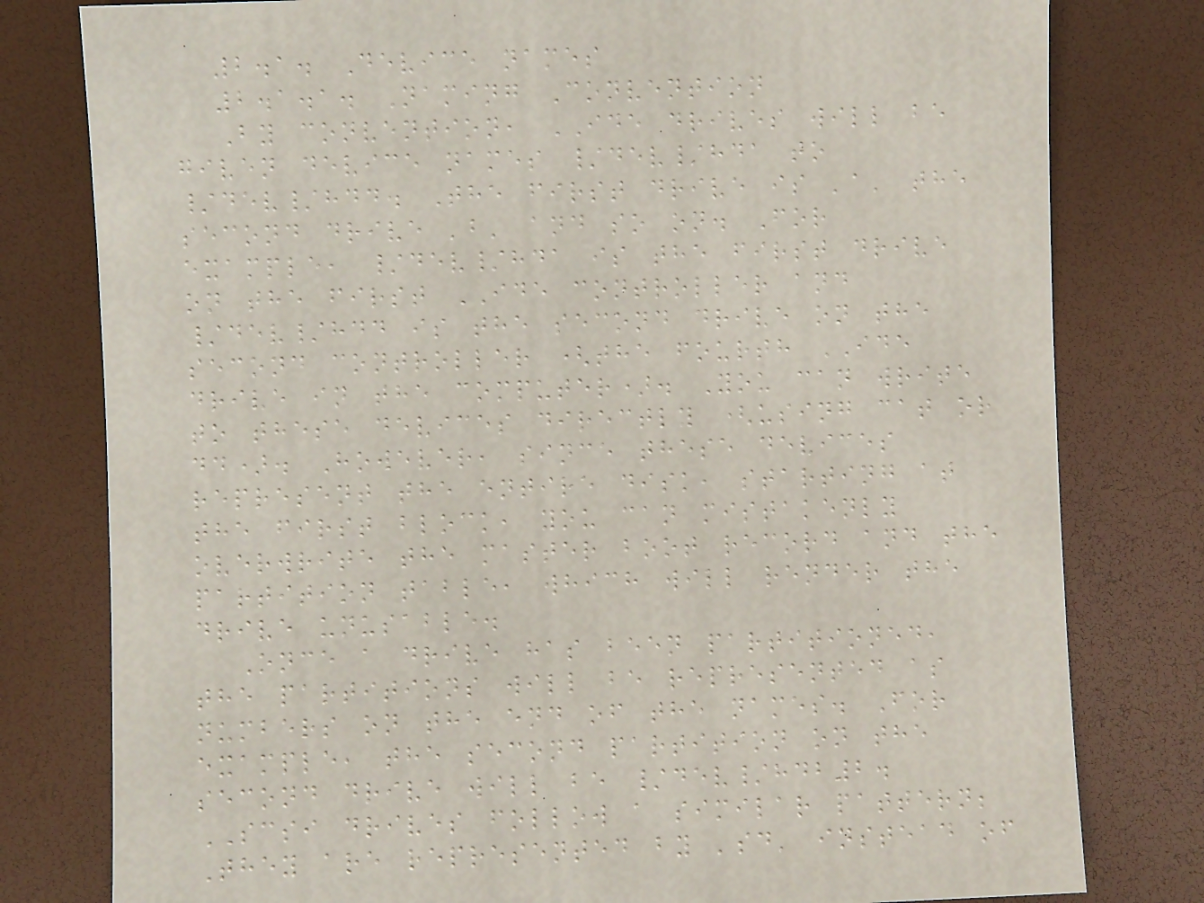2.1. Device names
2.1.1. Naming Convention
By convention, IDE drives will be
given device names /dev/hda to
/dev/hdd. The first drive is 'a' the
second drive 'b' and so on. For
example, /dev/hda is the first drive
on the first IDE controller and
/dev/hdd is the second drive on the
second controller (the fourth IDE
drive in the computer). You can write
to these devices directly (using cat or
dd). However, since these devices
represent the entire disk, starting at
the first block, you can mistakenly
overwrite the master boot record and the
partition table, which will render the
drive unusable.
Once a drive has been partitioned,
the partitions will be represented as
numbers on the end of the names. For
example, the second partition on the
second drive will be /dev/hdb2.
SCSI drives follow a similar pattern;
They are represented by 'sd' instead of
